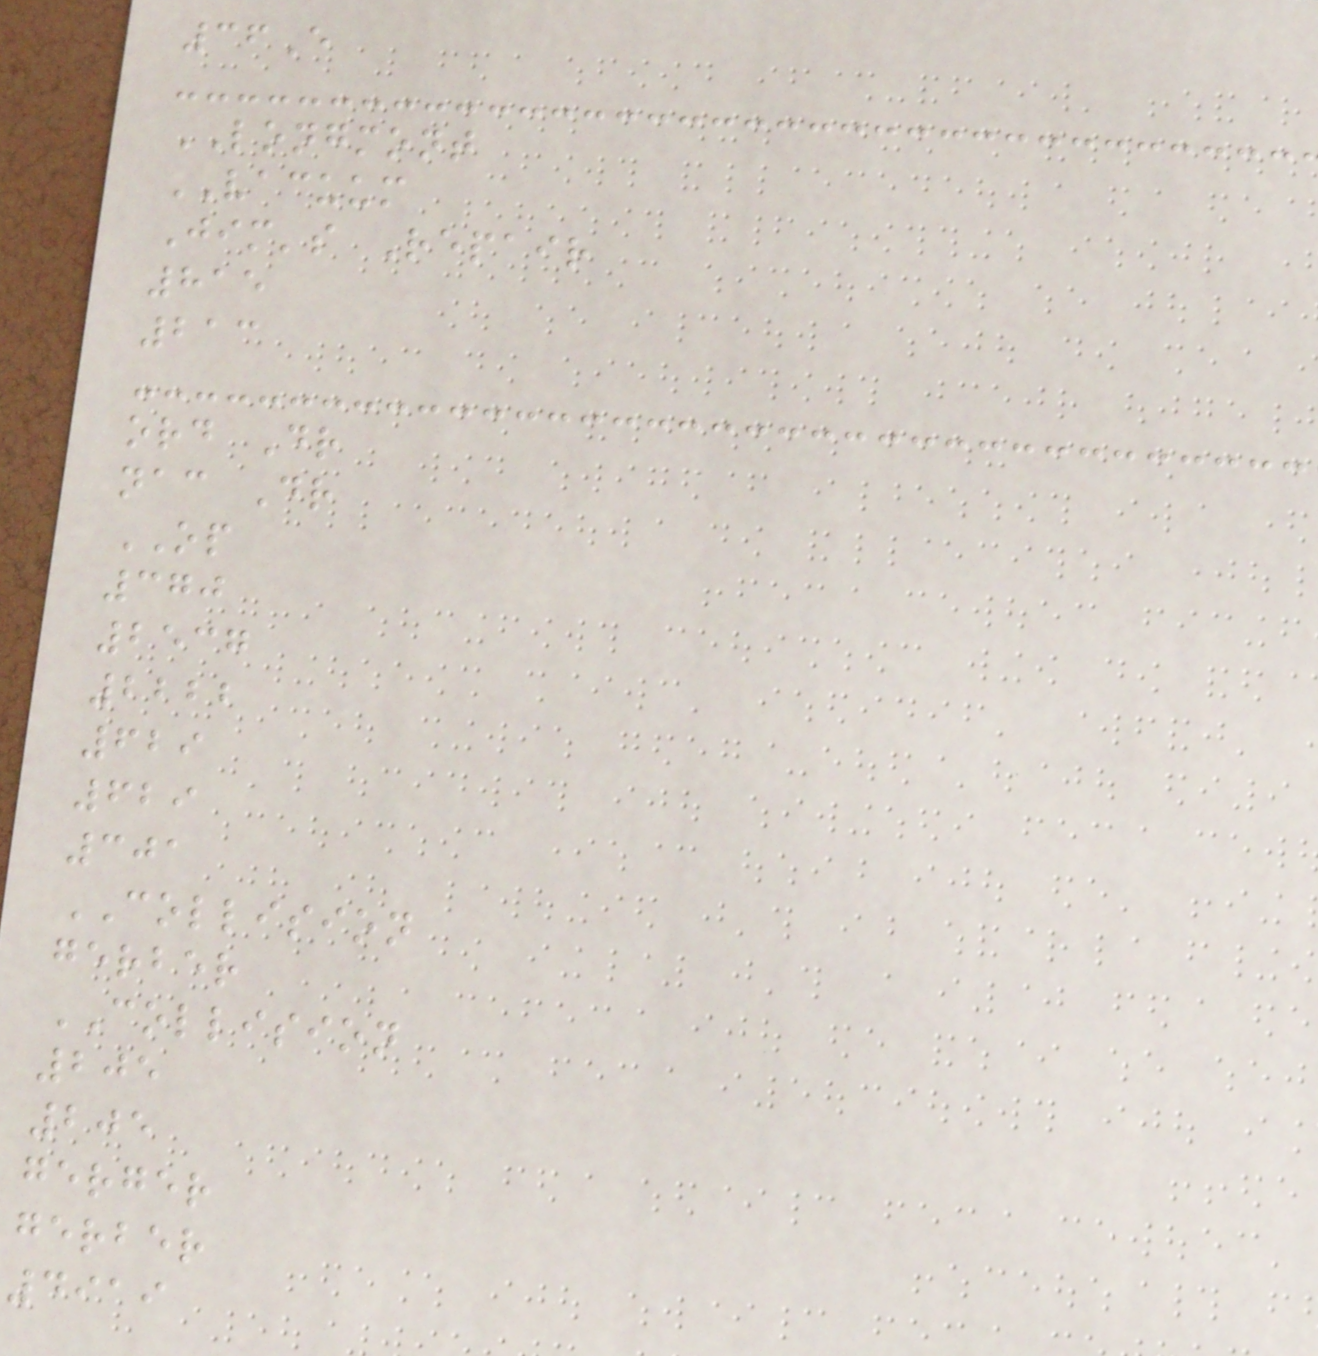36E
LONGMONT
VACUUM
Jim's Repair
815
213
ord Dr
nac Dr
OP
370
2537
2222
629
629
301
COLLISION
gerber
COLLISION
205
205
gerger
gerber
4919
